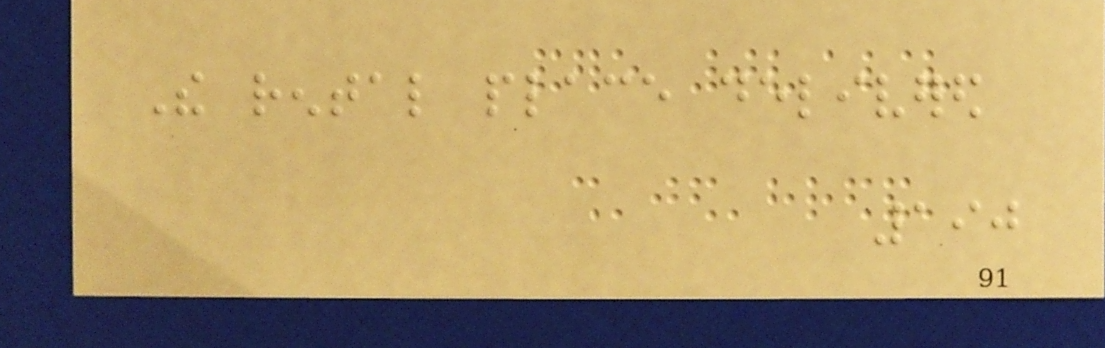The rental place delivered
190
